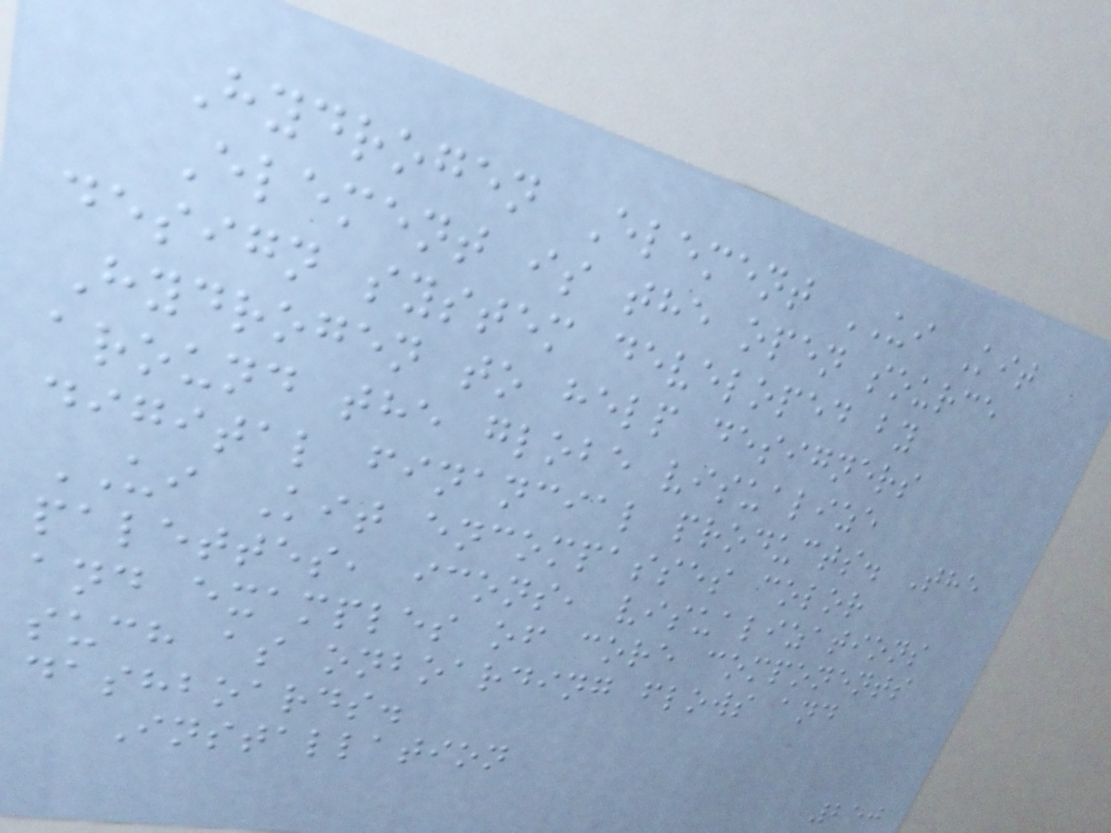Hydrogen Element UI Kit
Element is the open source
design system developed by
Hydrogen to help designers
around the globe visualize
digital financial products. The
UI Kit encompasses color
palettes, icons, visualizations
and examples of core components
such as onboarding flows and
dashboards.
Installation
250
